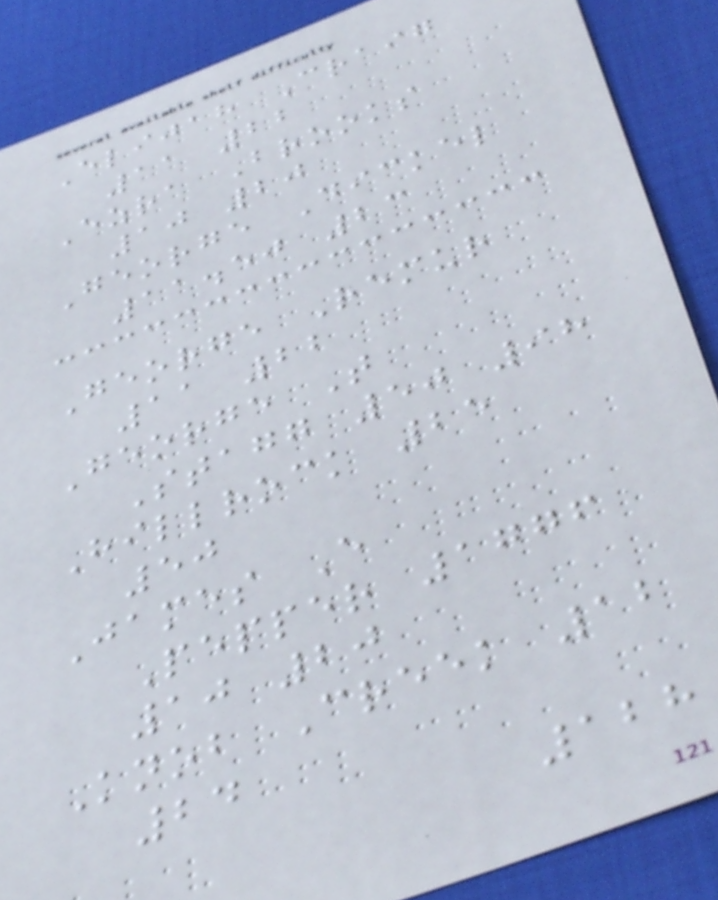Elijah Craig
11 22
Ezra Brooks
10 20
George Dickel
11.50 23
George Remur
11 22
George T
Stagg 50 98
Hillrock 25
50
James E
Pepper 1776
10 20
Knob Creek 12
24
128
